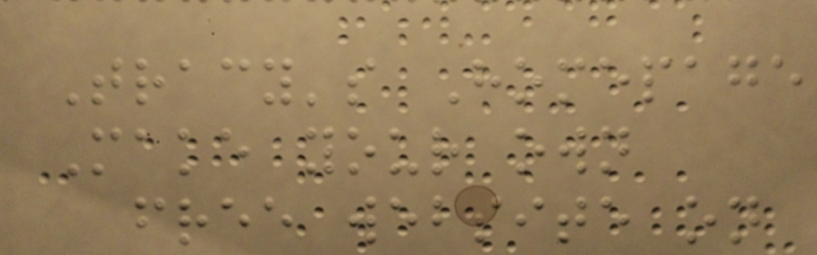Tracy's Homepage
Make your own
free website on
